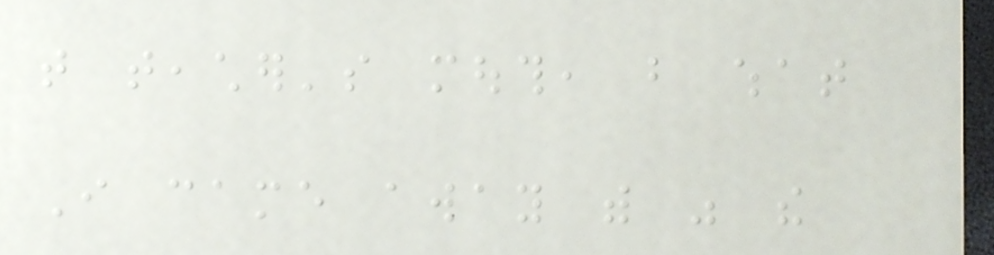that teacher's mouth, but what
I came away with was the
